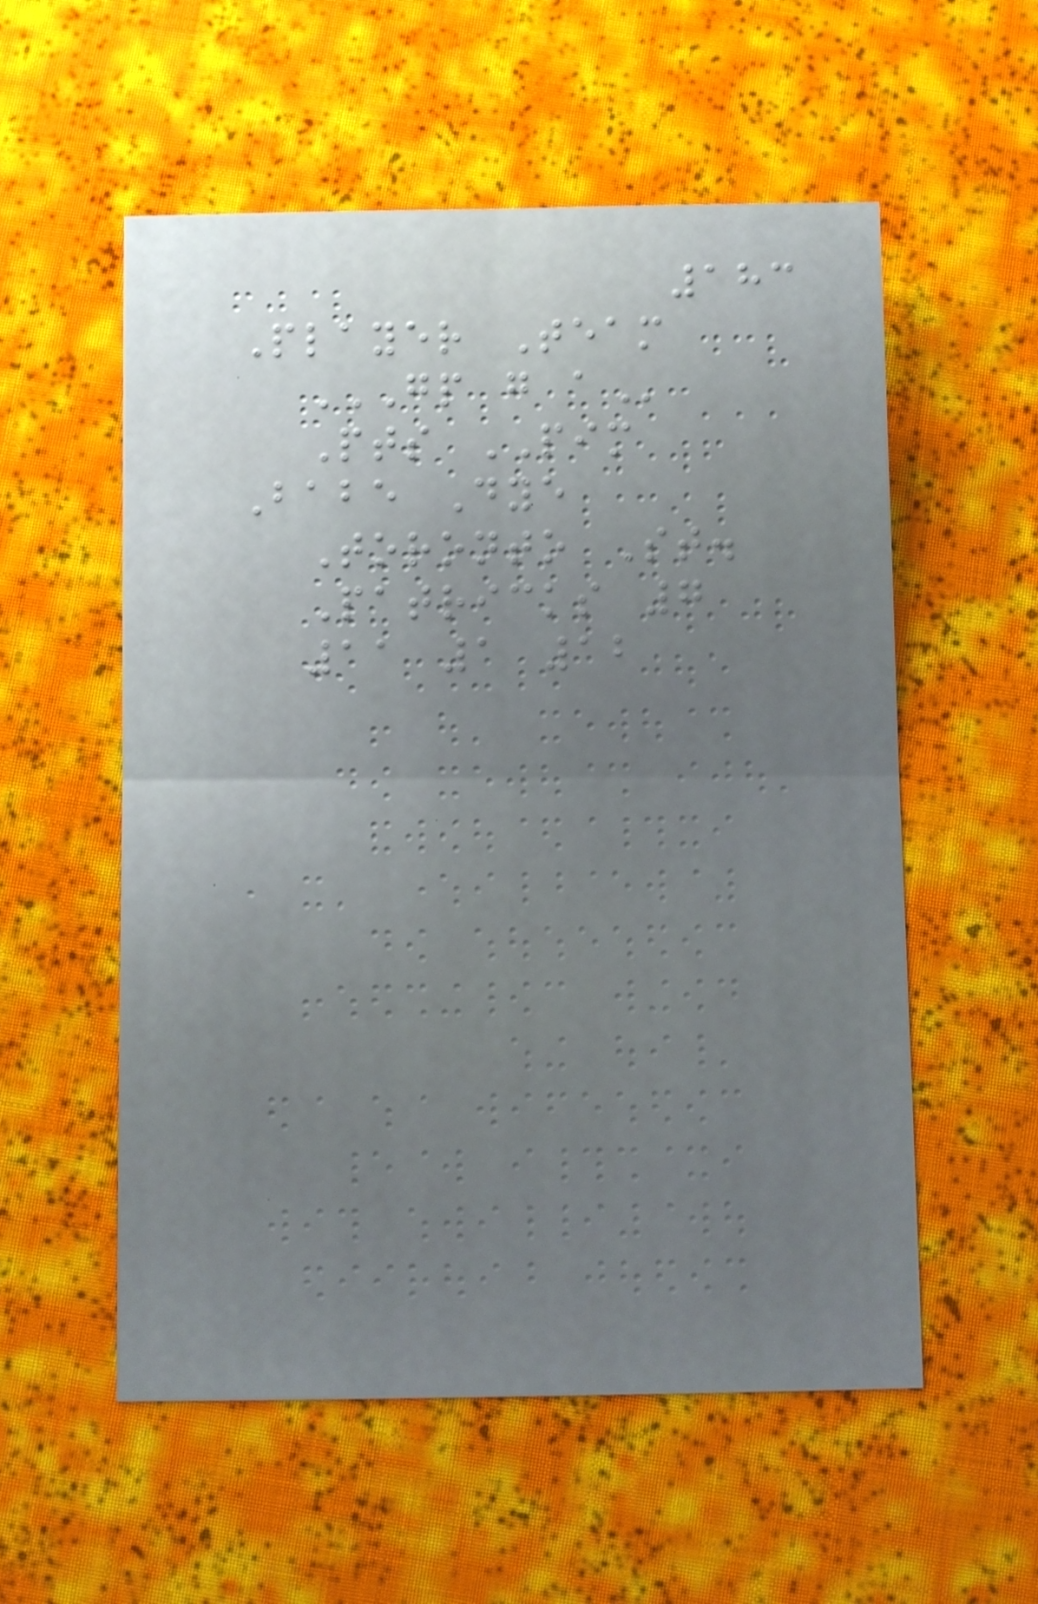183
Player Team
GP G A
Pts PIM
Babe Dye
Toronto St.
Patricks 7
11 1 12
